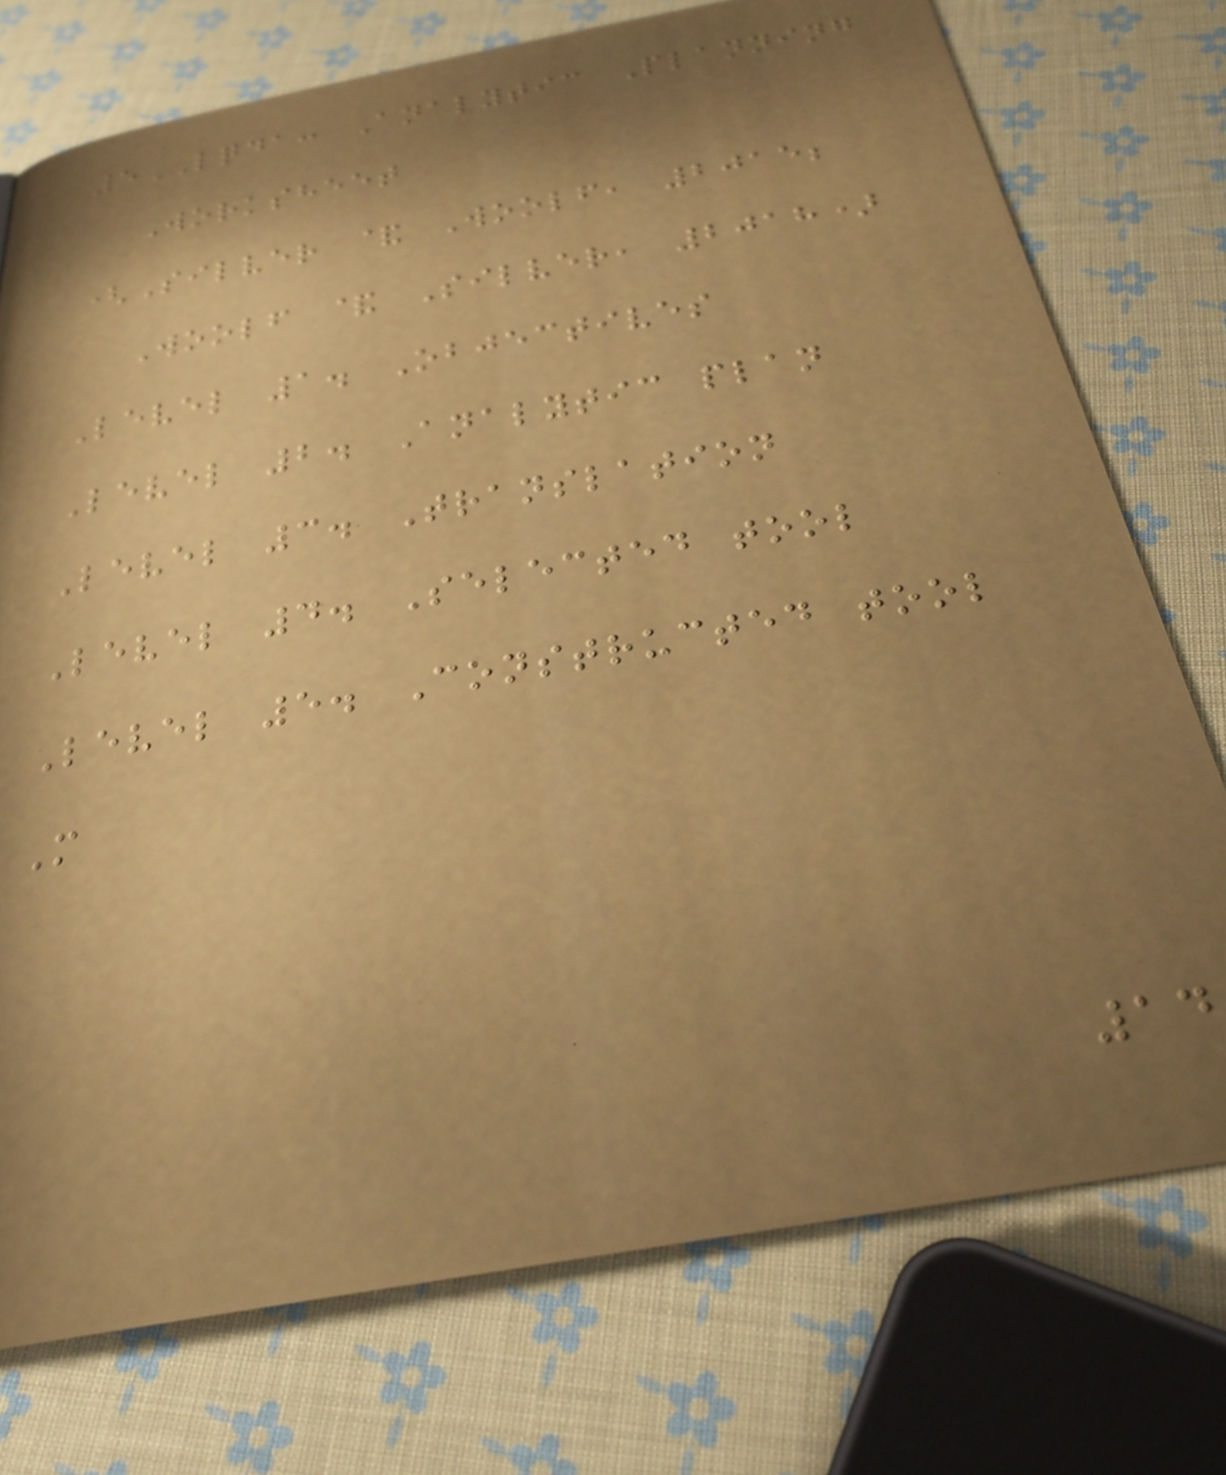5LQDA: Analytic Planning
Worksheet
(Silver & Woolf, 2015;
Woolf & Silver, 2018)
Level 1. Objectives
Level 2. Analytic plan
Level 3. Translation
Level 4. Selected tool
Level 5. Constructed tool
M
14
